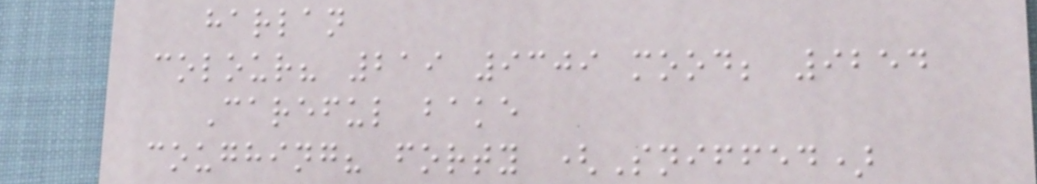harlan
colour? 219 9309 mood; 9254
Careful bake
coughing? forty (Sniffed)
